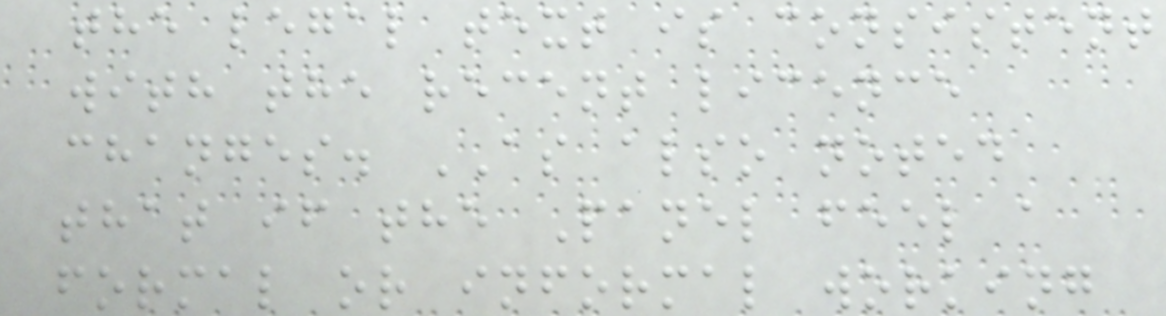the legal text is consistent
with the recent licence
changes. AS also noted
that if the Panel feel a
formal or informal working
